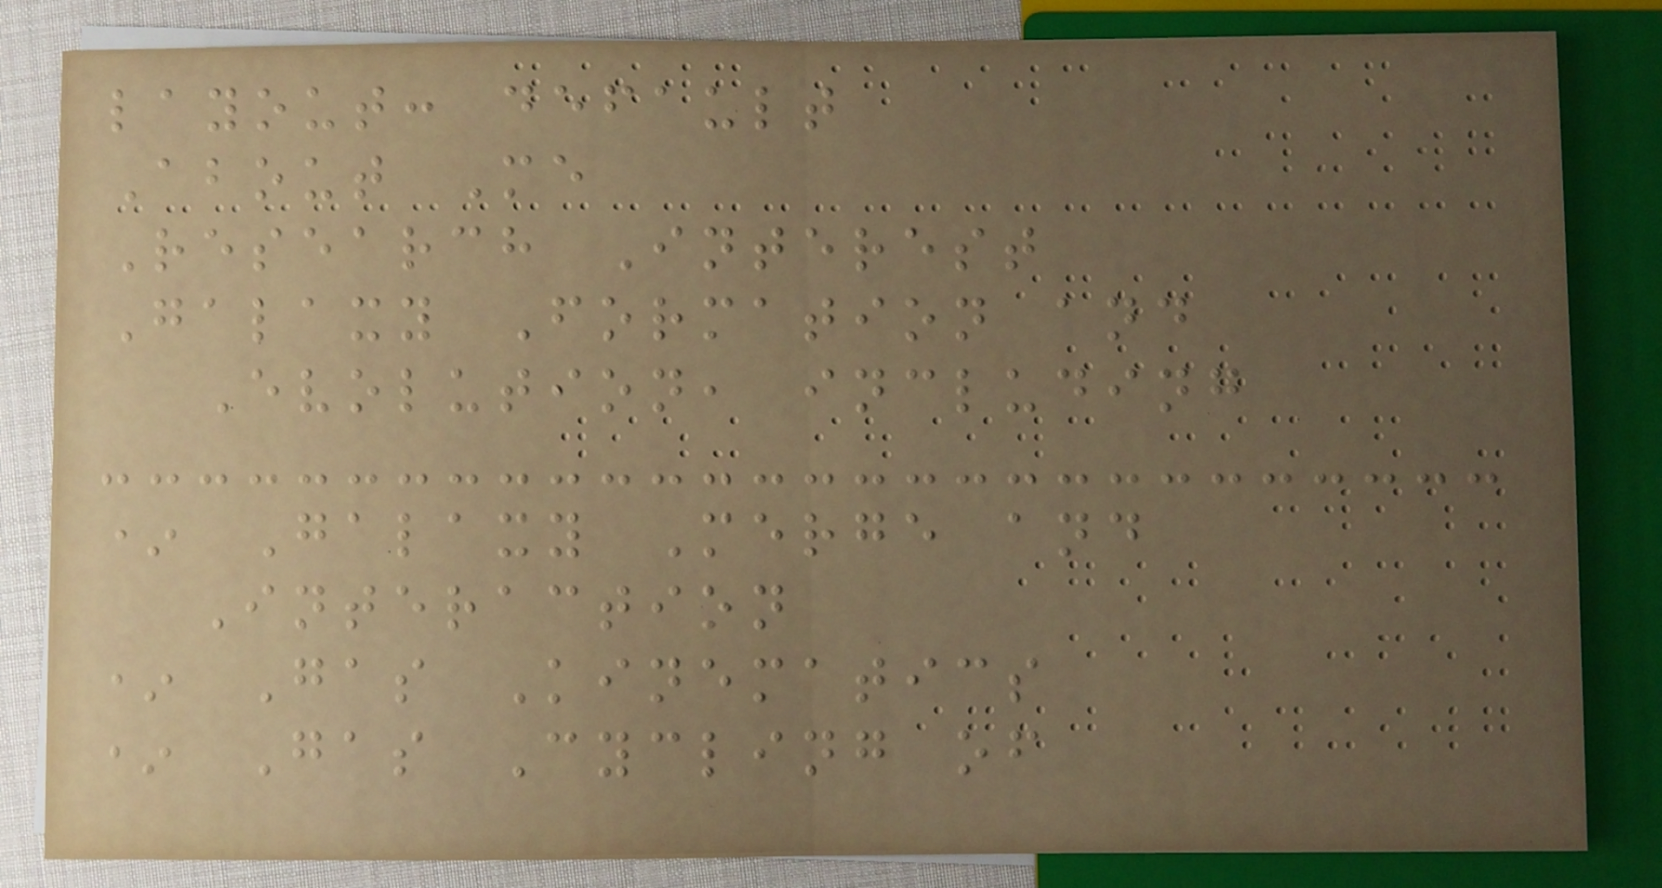layout: default
About Me
Research Interest
Galaxy Formation and
Evolution, including
* Galaxy Merge and
Interaction
* Gas Kinematics
* Gas Cycling of
